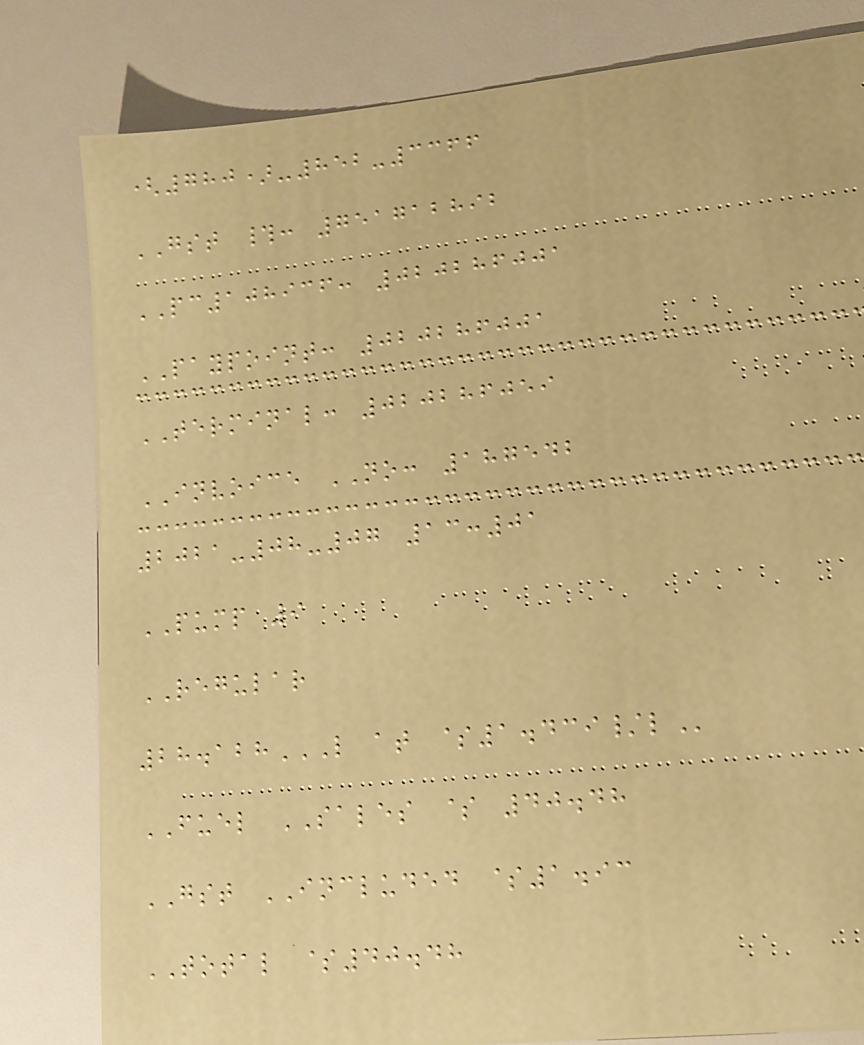(780)-852-3366
GST #: 751712892
PC108936: 020286001
PAYPOINT: 020286001
TERMINAL: 020286059
INVOICE NO: 187542
2021-08-07 13:01
PUMP 9
REGULAR
28.128L AT $1.439/L
FUEL SALES $ 40.48
GST INCLUDED $1.93
TOTAL $40.48
